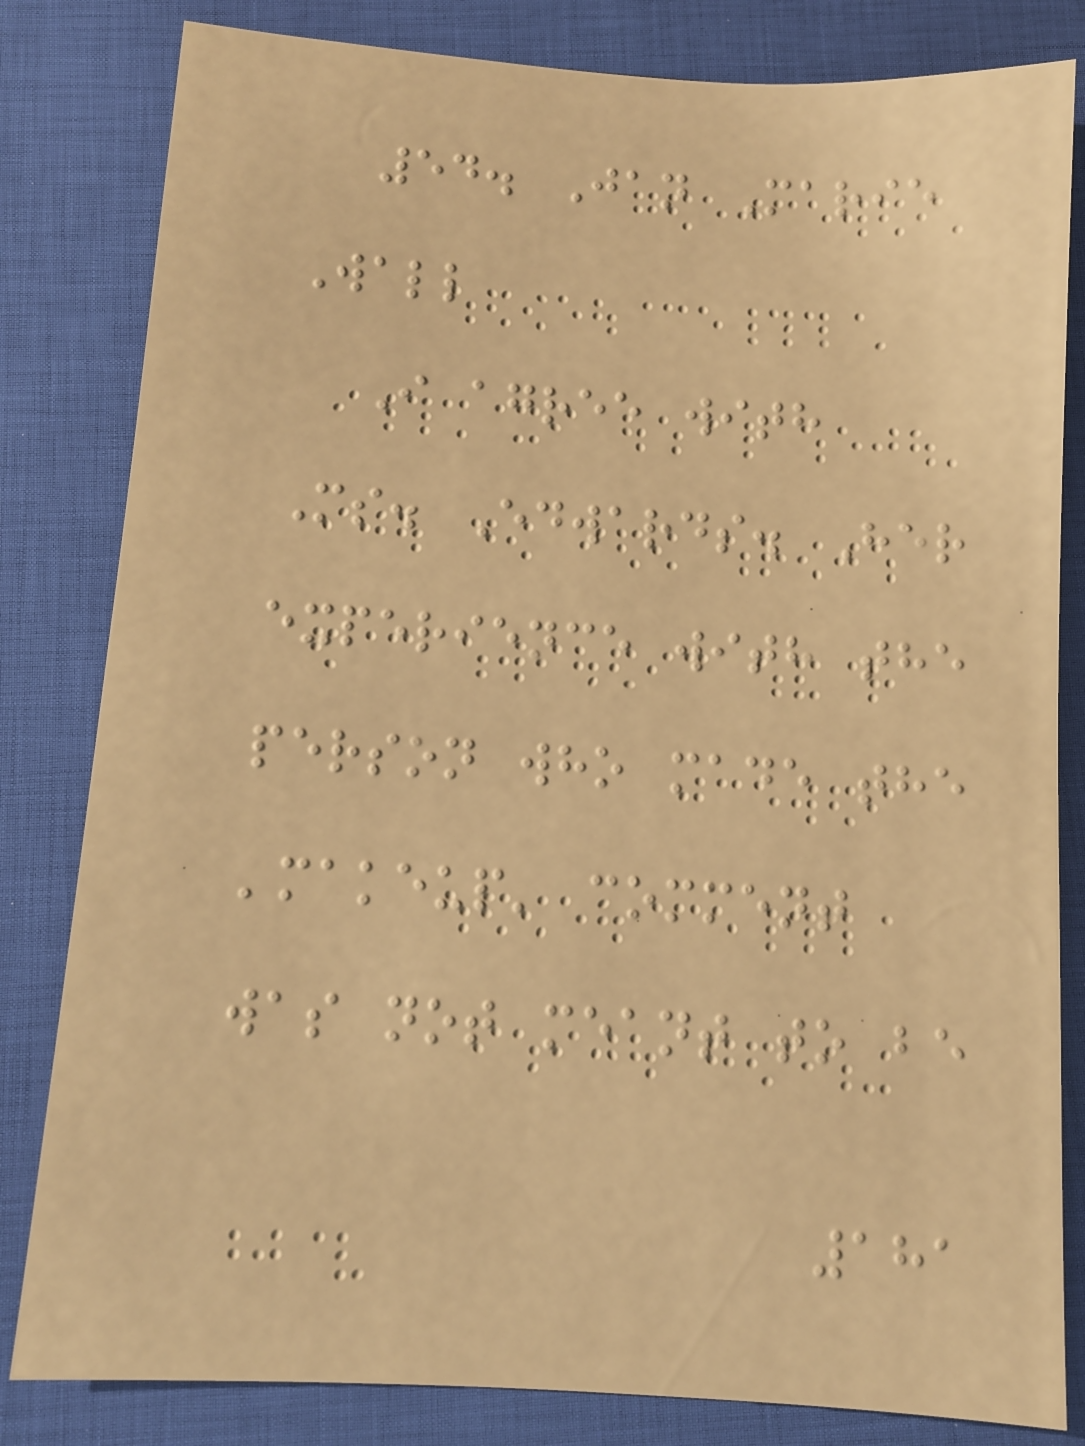54. Jan Marie
Wall
I agree with
Ms. Edwards. Her
experience with the
person who made the
'makeup' comment
was not meant to be
181
